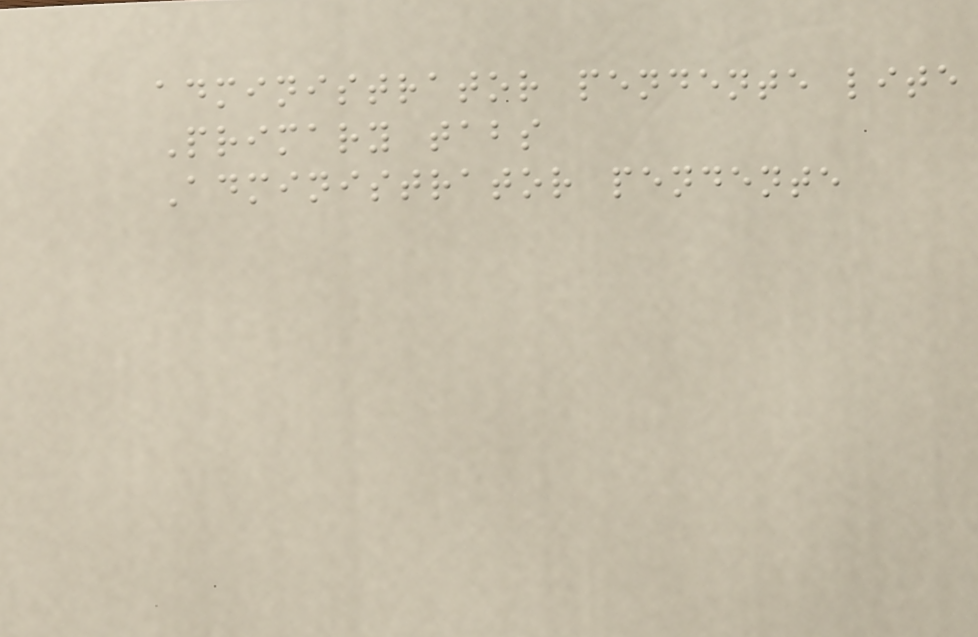administrator pendente lite
Primary tabs
Administrator pendente
